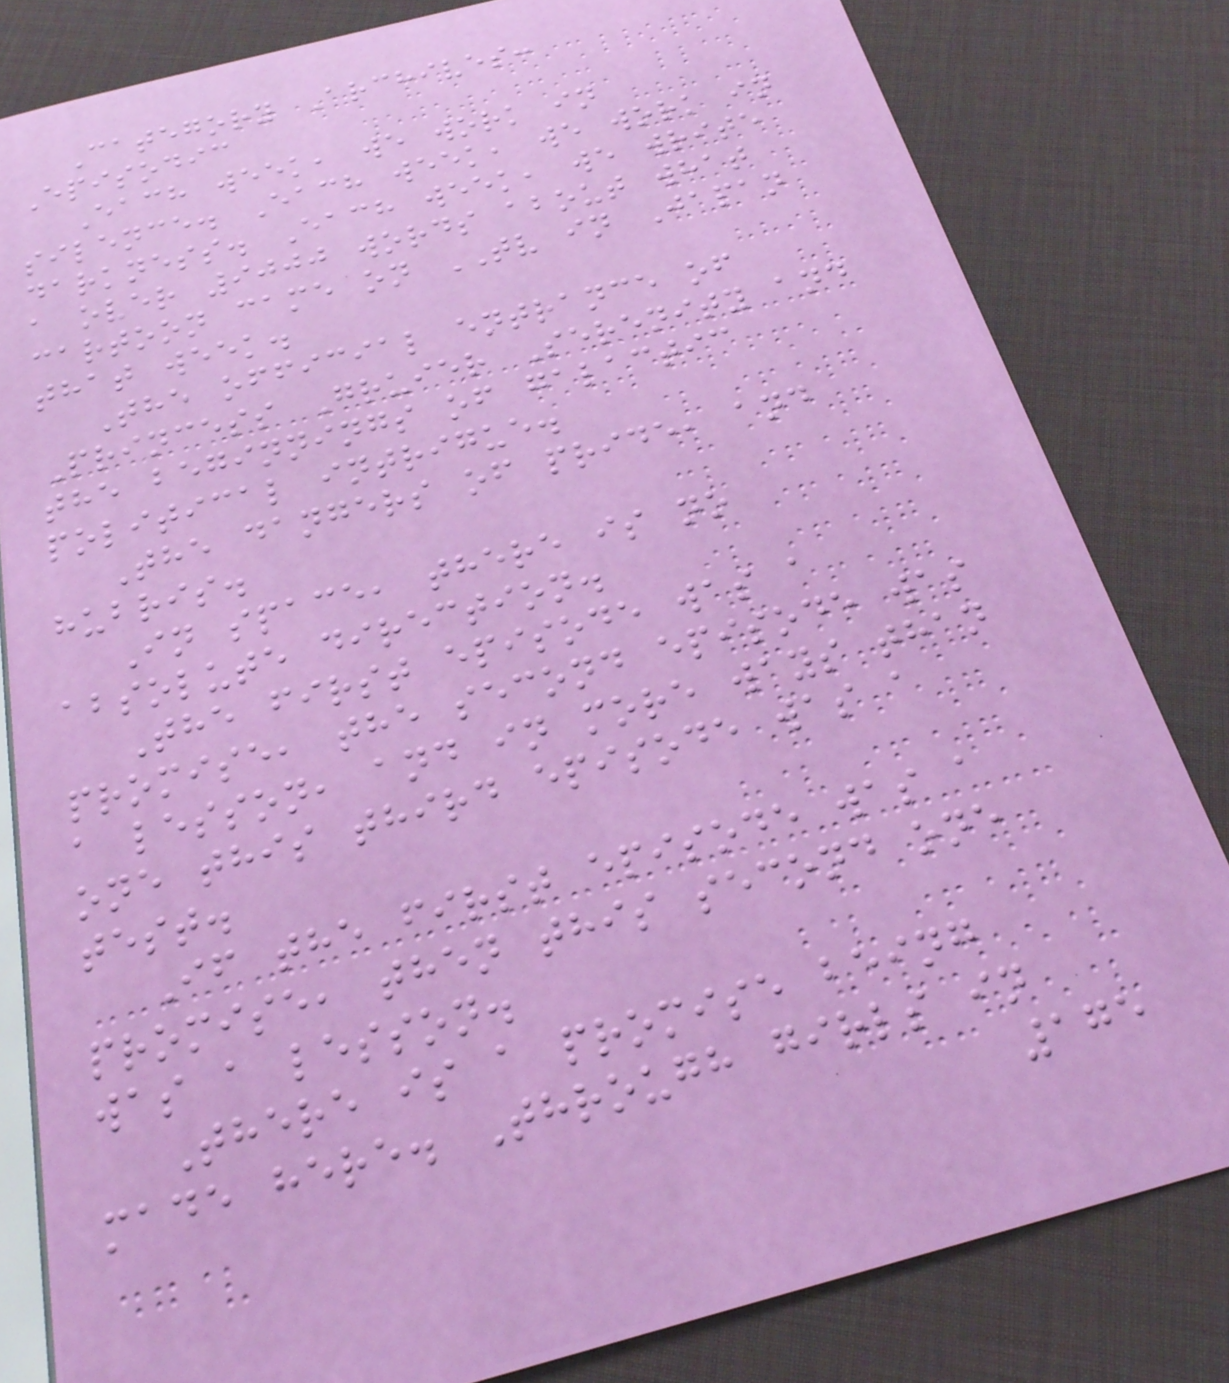Category Archives:
Episodic
Each week, we work in
silence. Each week, we work in
darkness. Each week, we write
a over 9000 words about what
cartoon came on TV in Japan
that week.
The official entrance of
Princess Gruier Serenity and
the beginnings of galactic
political intrigue.
The dangers of pride, and
hubris.
In space, there is no
absolute direction.
The first episode was a
promise, the second episode was
a lesson, and in more ways than
one this third episode was a
test.
If the first episode was a
promise, then this second one
was a lesson.
There is a promise being
made here. Through girls in
175
